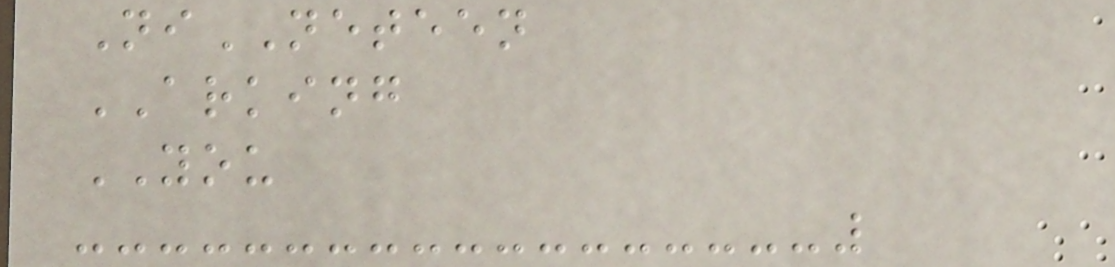NiNETEEN
ARKING
YOU
